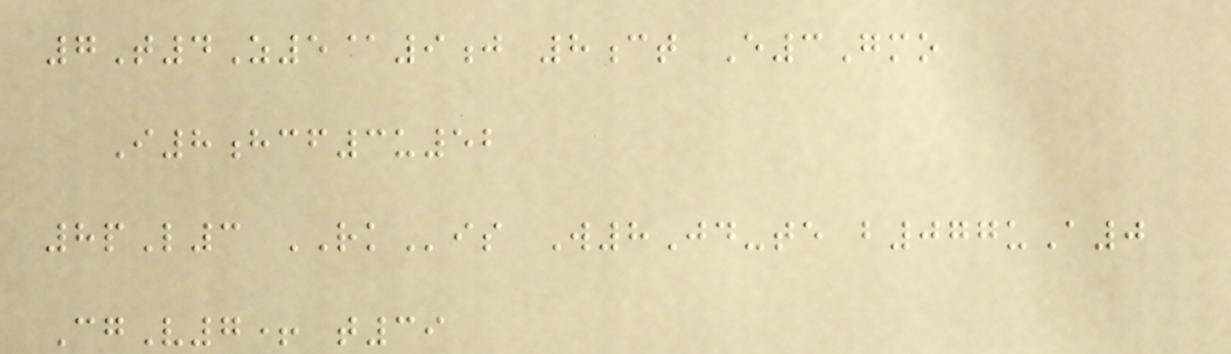7T4Z5@9j 8ct E3Gmo
I8hcf3u52
8pL3 RKis W8Jd-te b077uA0
CgV7+ t39
